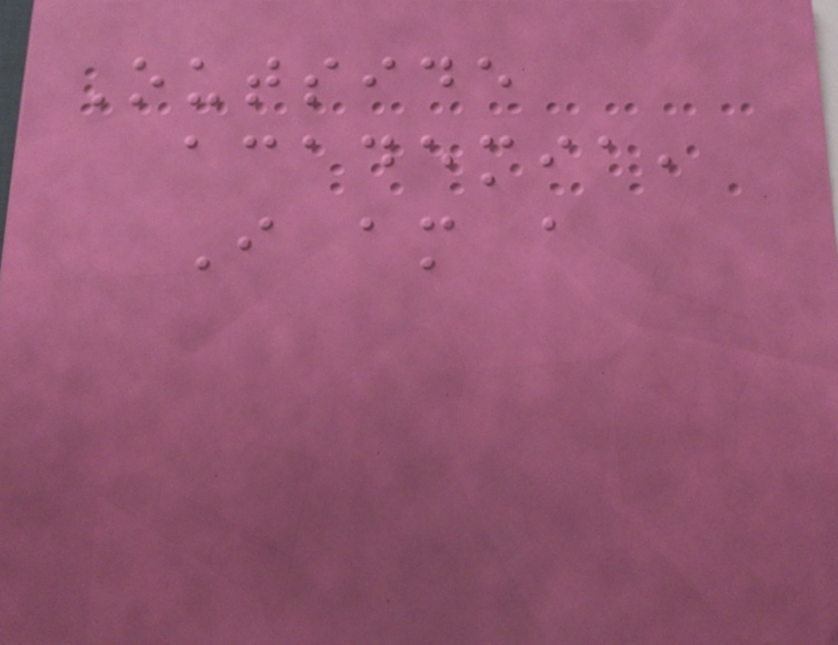Outside
academia,
I am a
